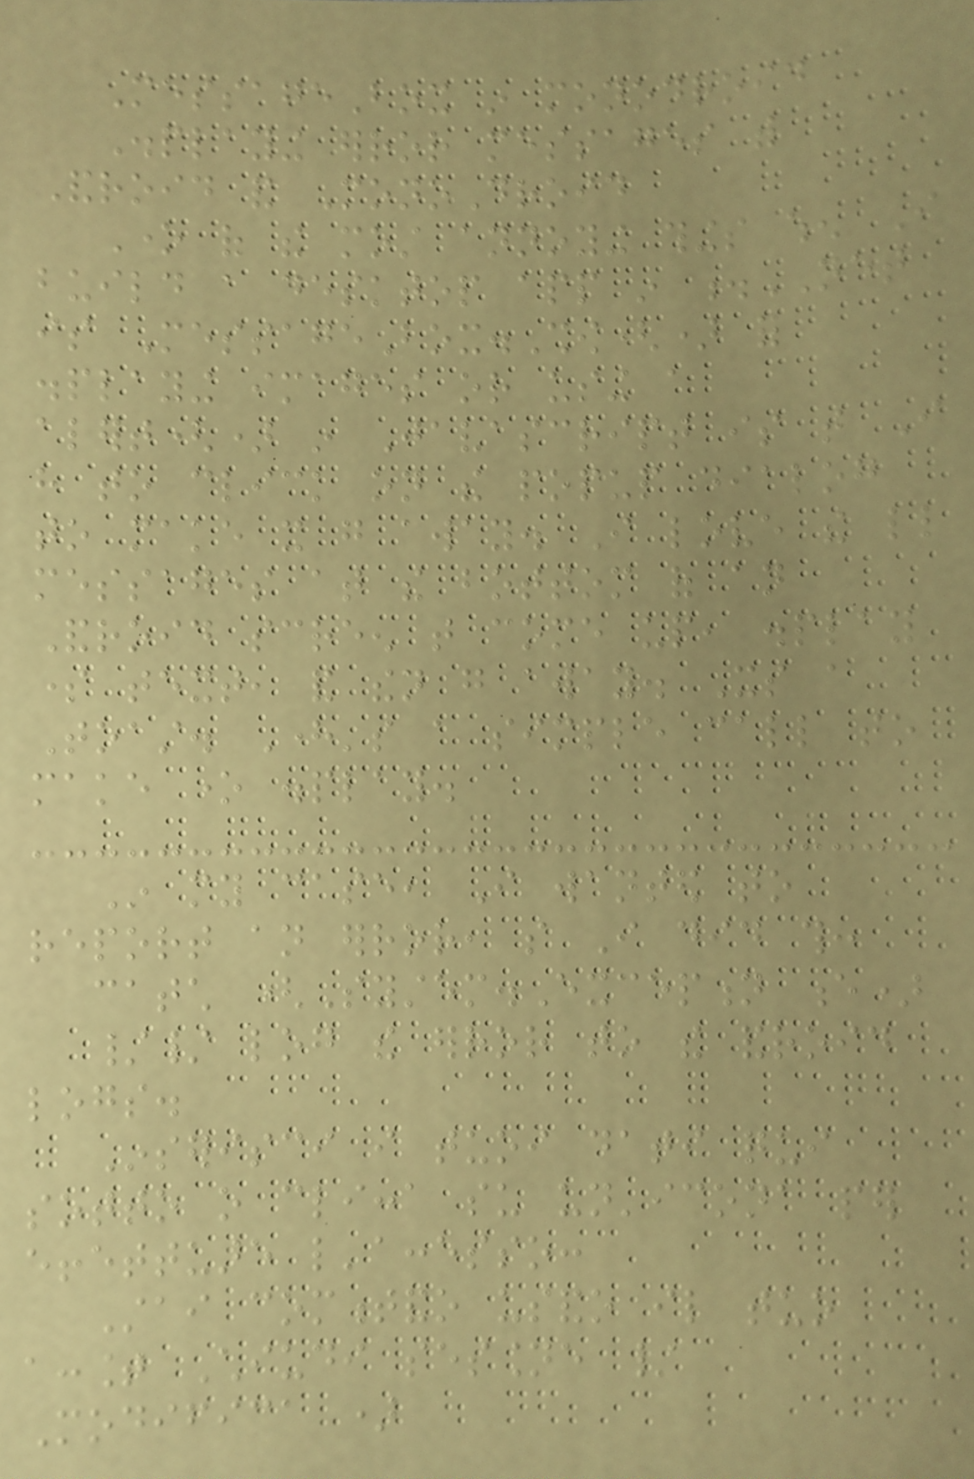MessageBox in monodroid
Displaying error messages with
Android and MonoDroid
One of the most annoying things when I
build a desktop app in .NET
is MessageBox.Show() for
displaying images or using a
alert() in Javascript is that I
have to click on the popup dialog
to make it go away. I love the little
messages at the bottom of an
Android screen that come up, display
some text, and then go away. Its a
Toast. Here's a simple call to
make one display.
In my case, I wanted to
report an error, so I did this:
catch (System.Exception e)
// log the error to the android
logs.
Inserisci i tuoi dati qui
sotto o clicca su un'icona per
effettuare l'accesso:
Stai commentando usando il tuo
account Chiudi sessione /
Modifica )
